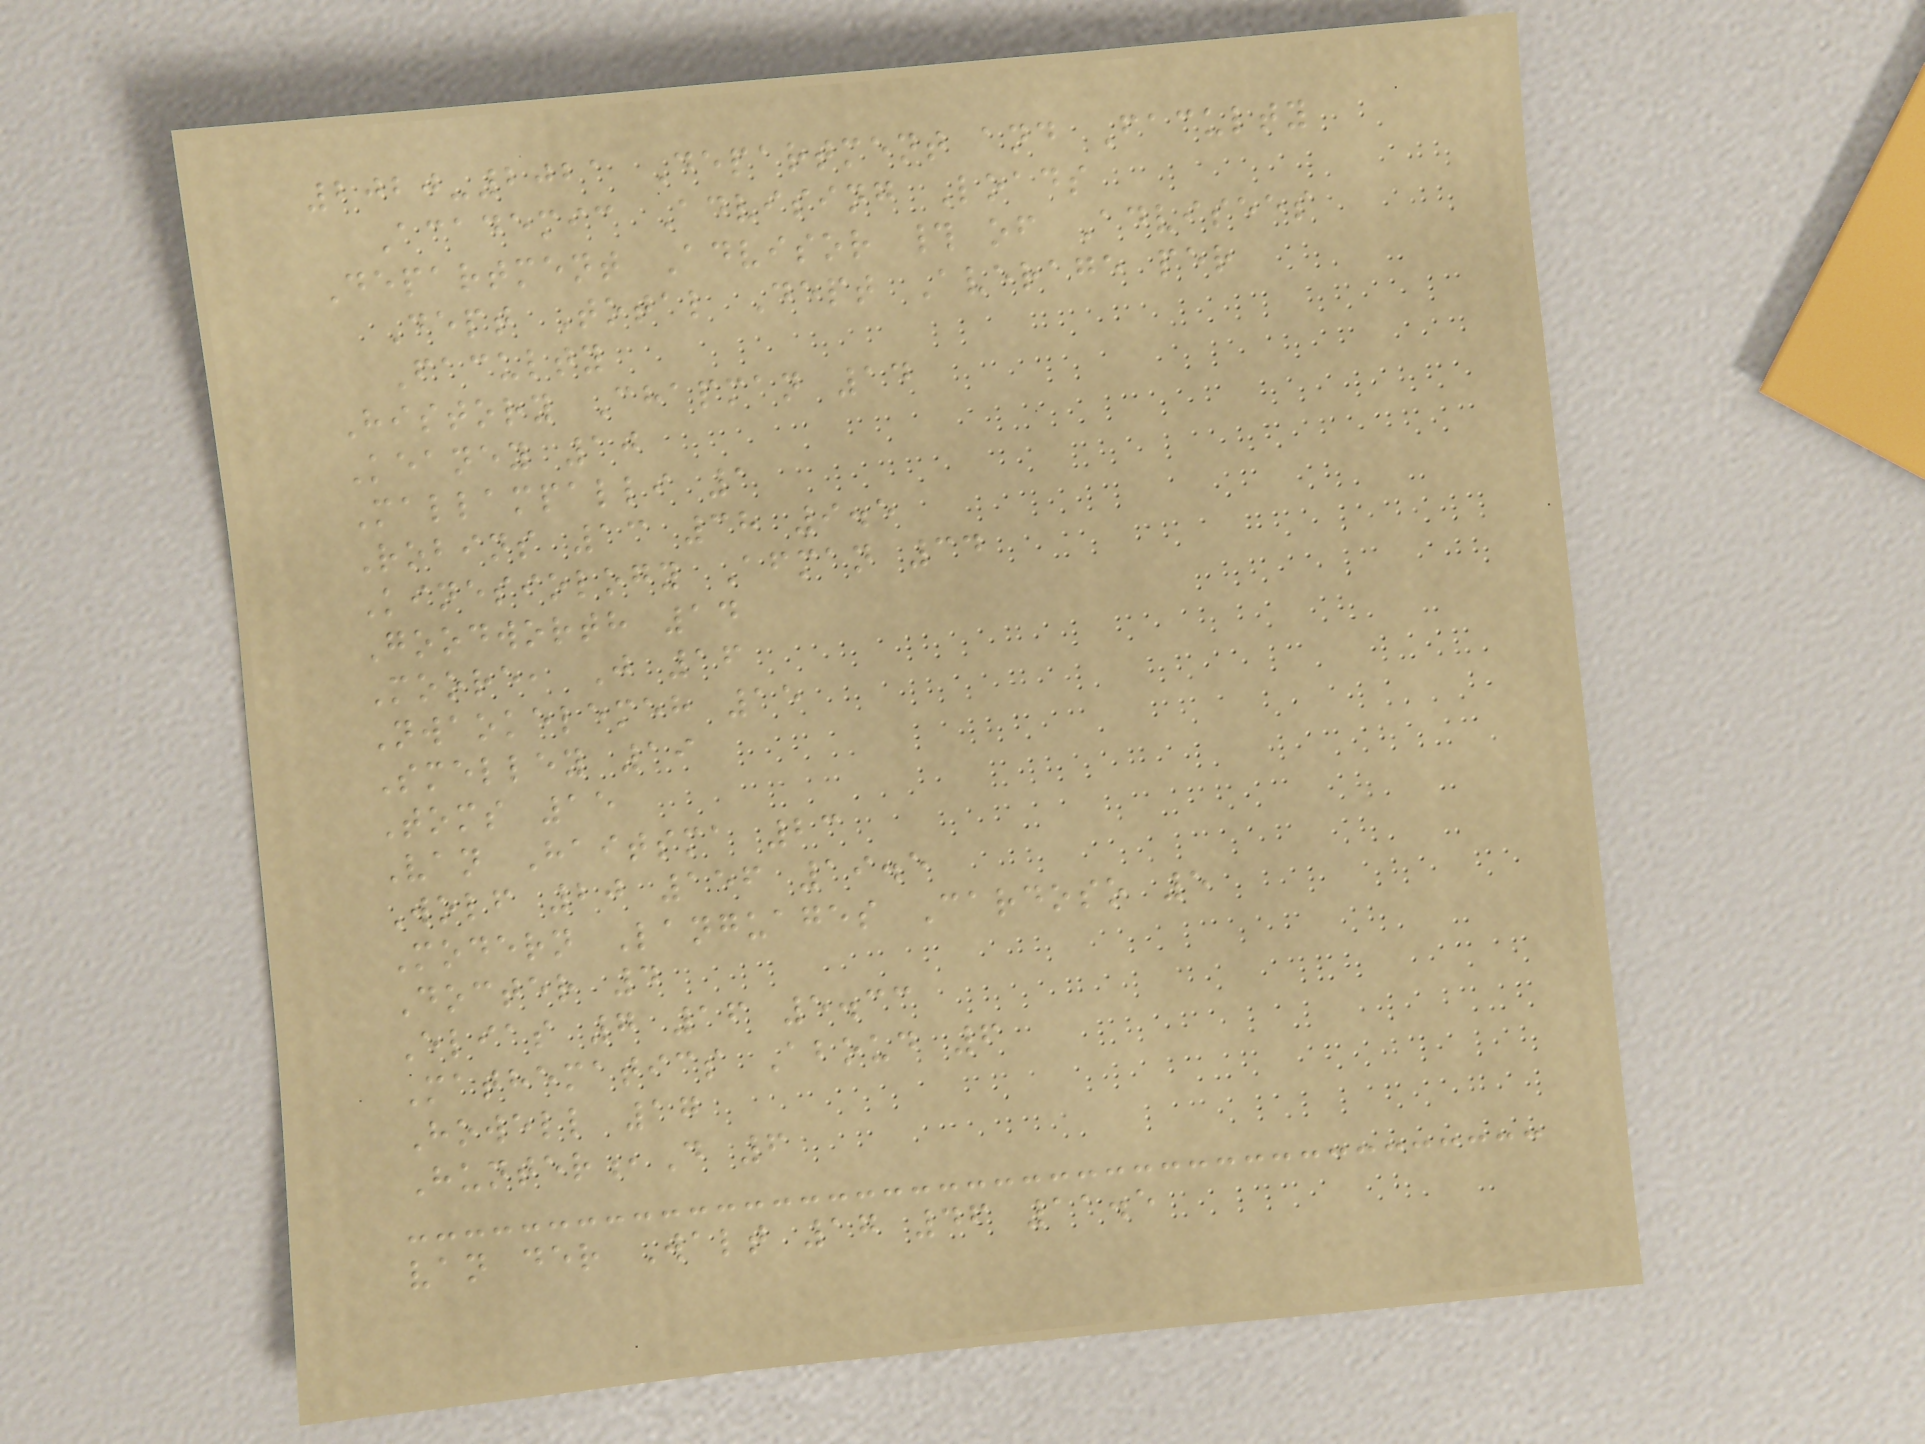2020-2021 Department and Faculty
Academic Advising Loads
Department Advisor # of Advisees
Dept Total Dept Average per
Faculty
History Chapman 14
Keaney 10
Mallampalli 1
Robins 13 38 9.5
Kinesiology Afman 34
Goodworth 14
Moore, J 16
Nwaokelemeh 15
Smelley 19
Toms 15
Van Haitsma 23
Wolf 20 156 19.5
Modern Languages Cardoso 5
Docter 4
Elias 7 16 5.33
Mathematics Aboud 6
Howell 17
Hunter,D 6
van der Walt 17 46 11.5
